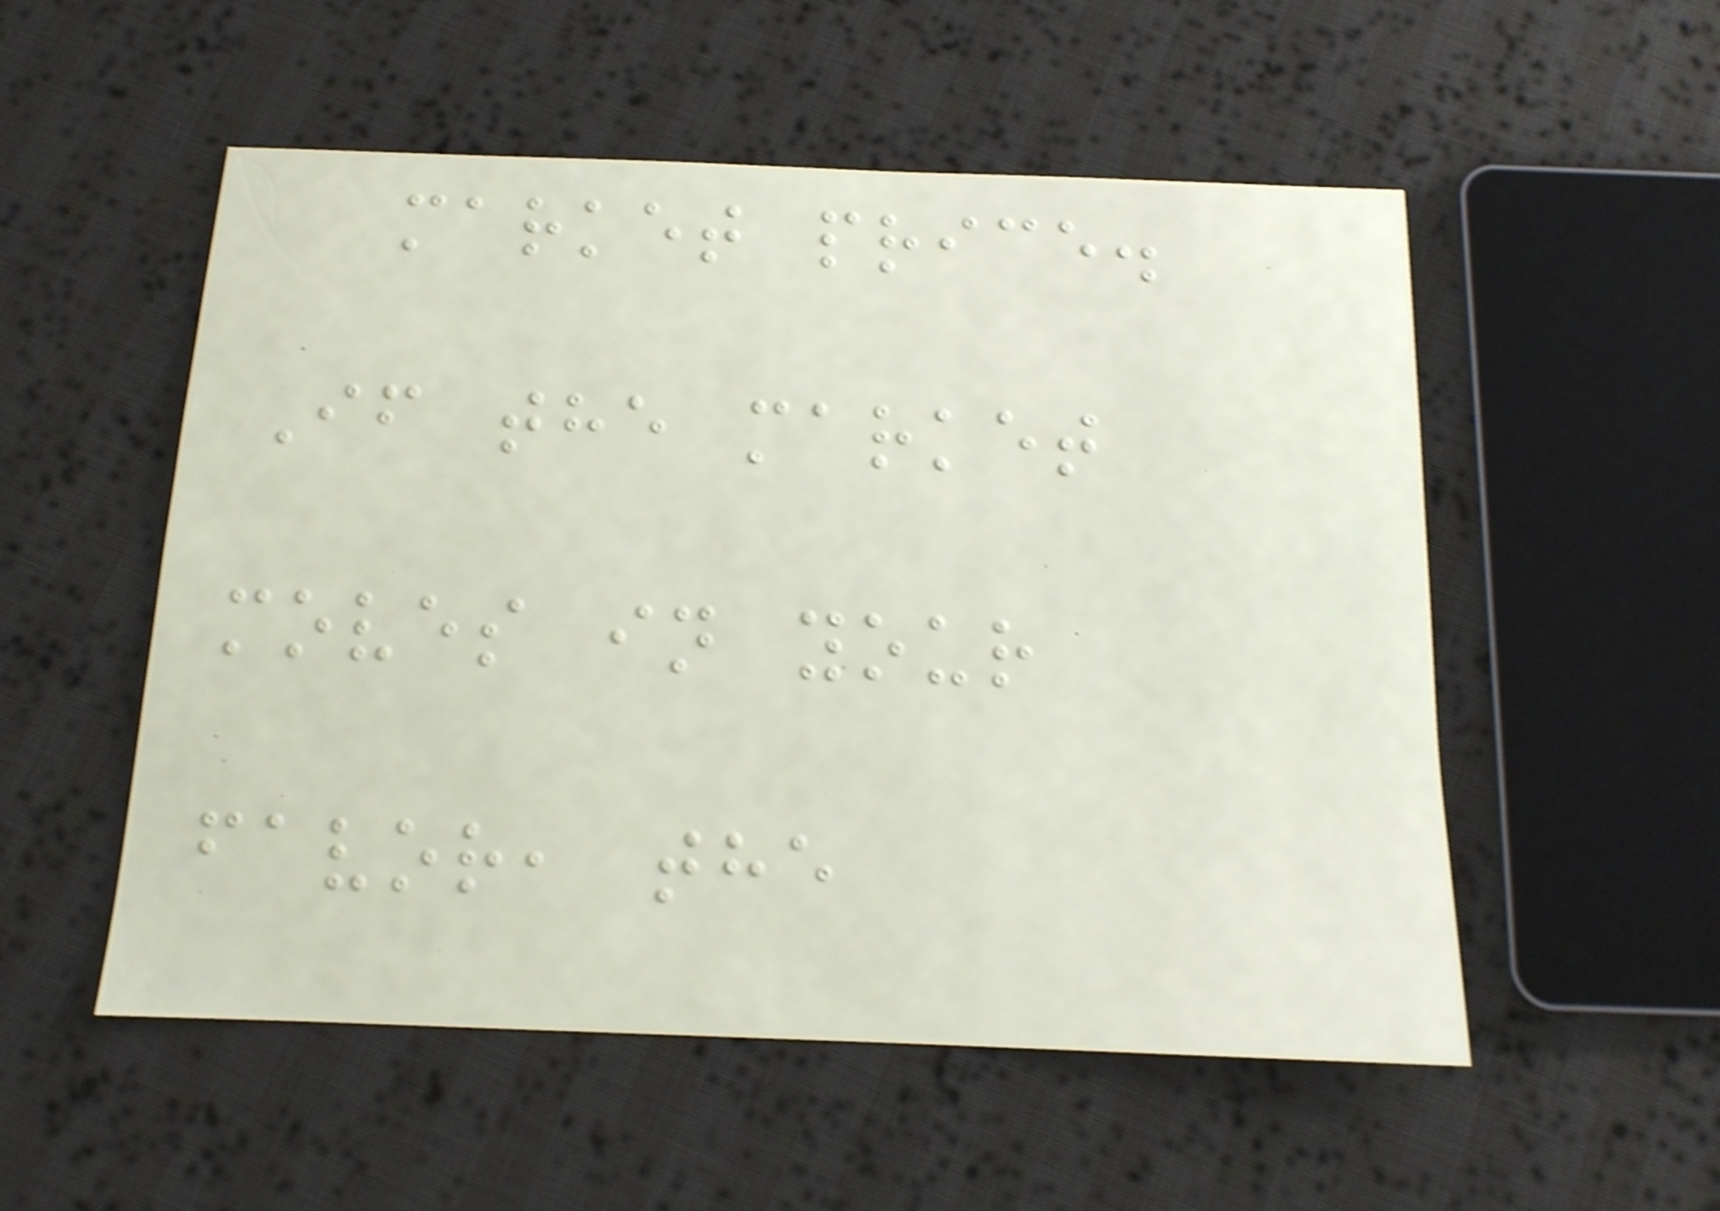market price.
If the market
moves in your
favor, the
